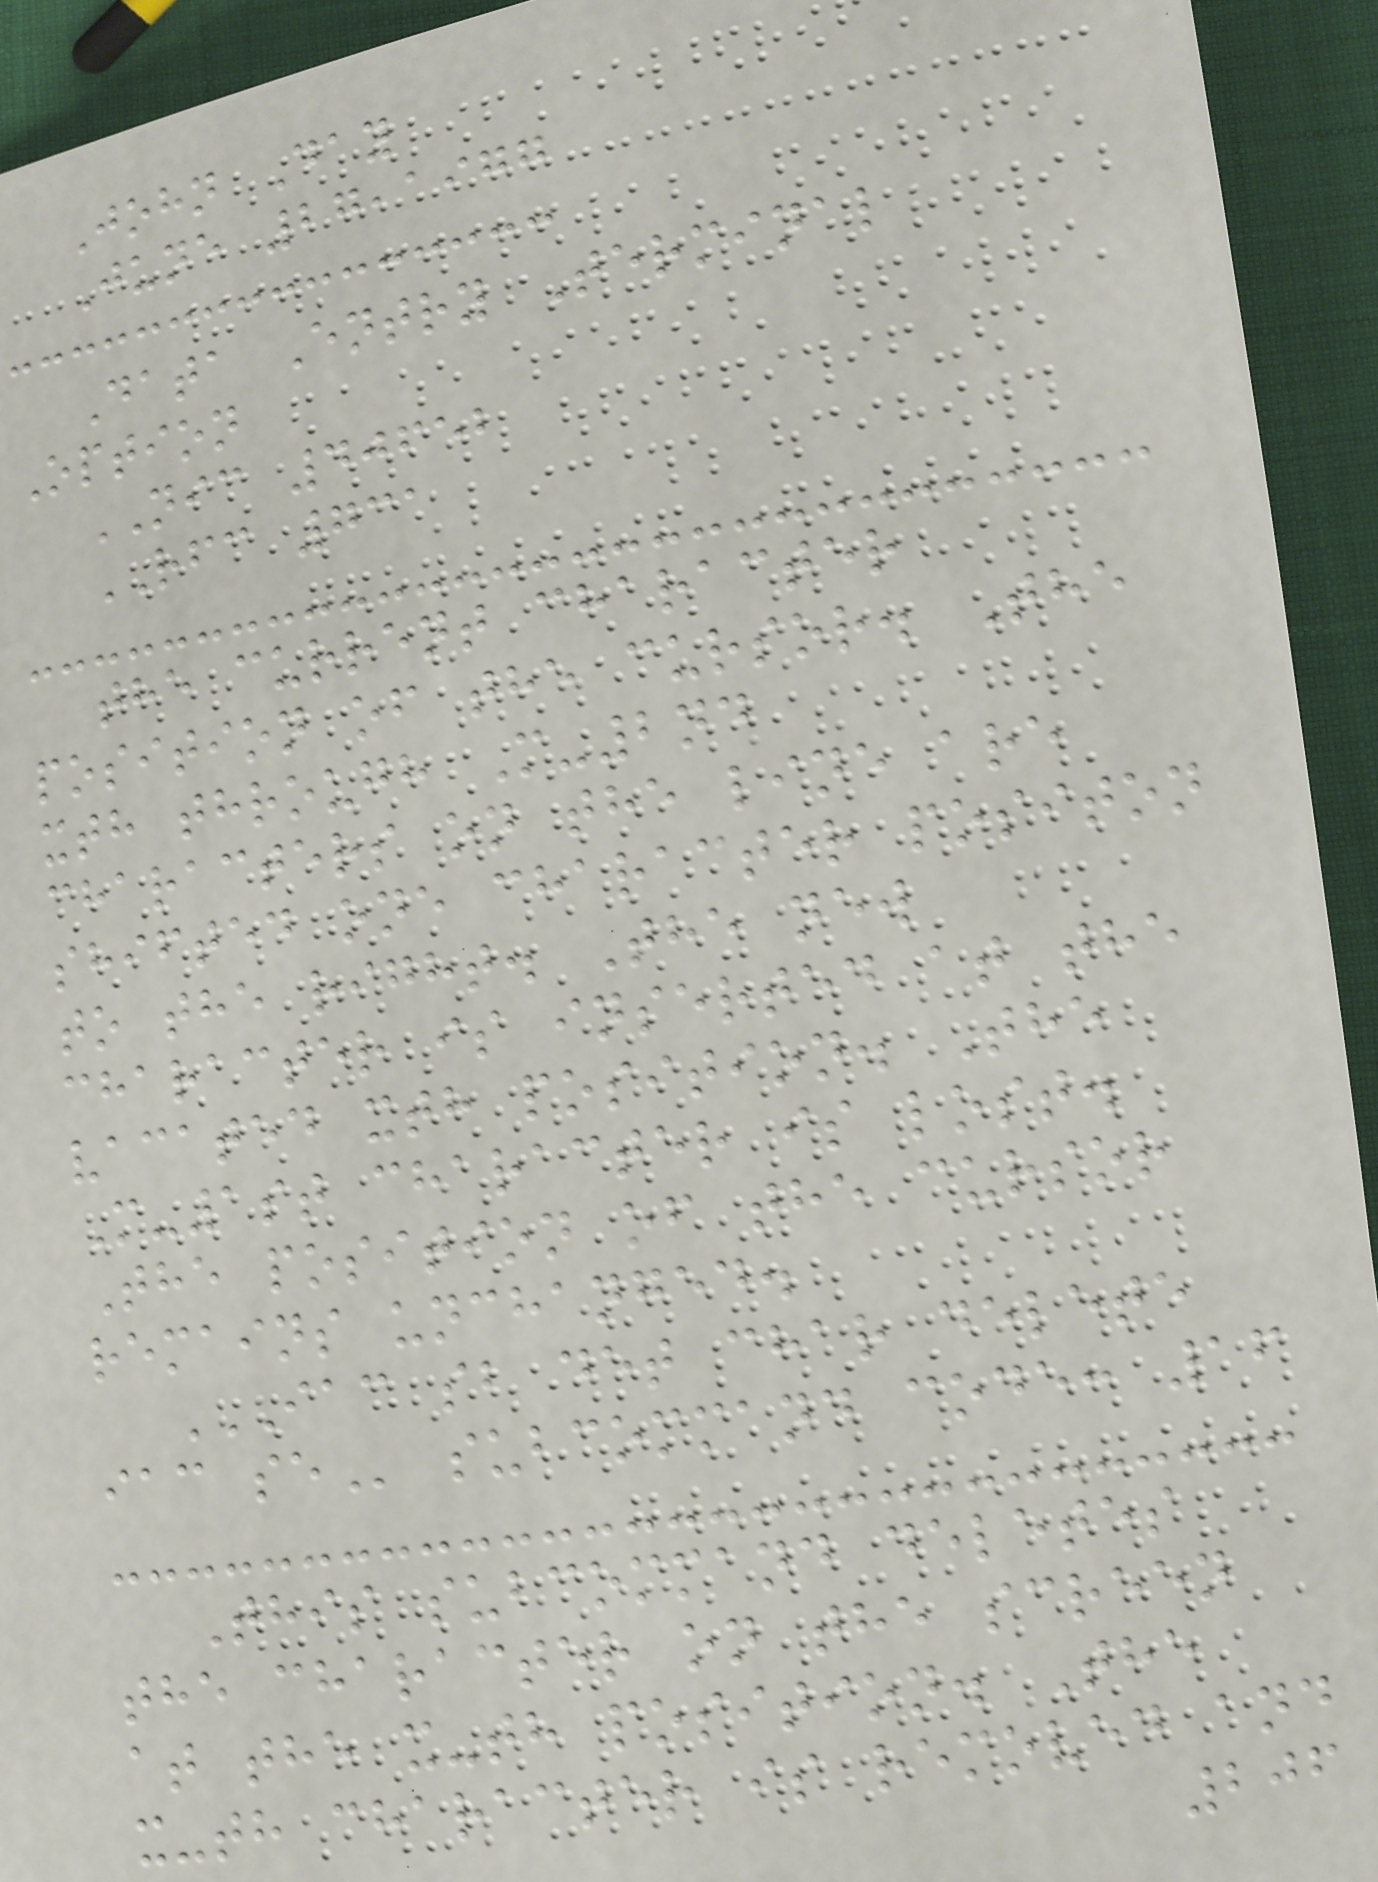John Day
June 27,1977
Data Entry Terminal
Option
NIC 40652
RFC 731
the current character
position of the cursor. The
xth through M-2nd
characters on the line are
shifted one character positon
to the right. The new
character is inserted at the
vacated xth position. The
M-1st character is lost.
The position of the cursor
remains unchanged.
IAC SB DET CHAR DELETE
IAC SE subcommand code: 16
This subcommand deletes
the character on the screen
at the x-th position. The
x-th character is removed and
206
